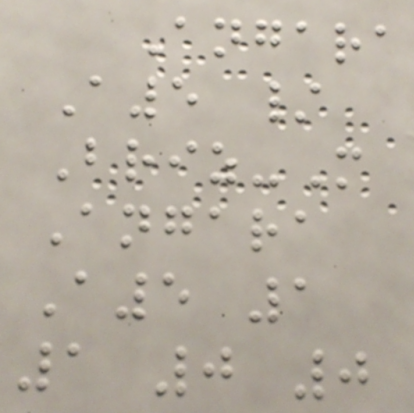Angara
A5 /
Briz-M
Angara
A5 1
1 0 0
